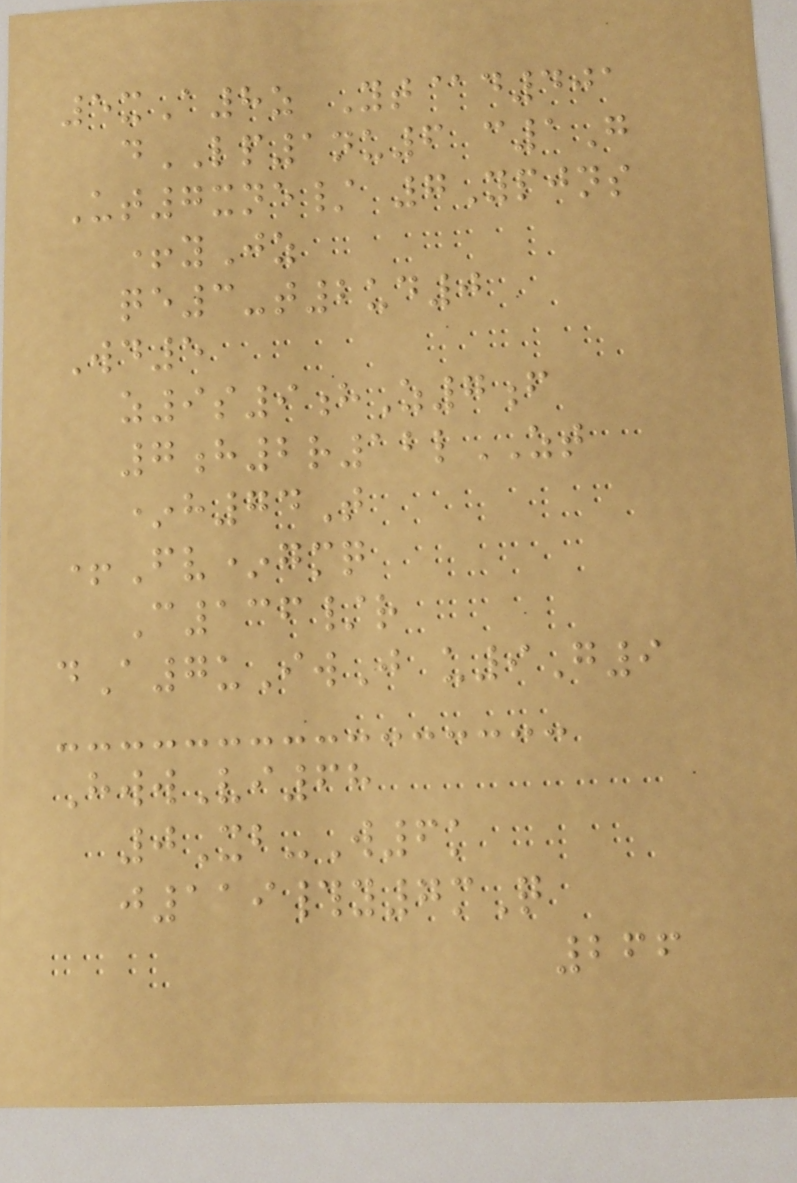5xA8z Yt@d401
dLP1nu6 c1G
Ut7xne/ 7Ypjns
+yJz
qe3-t2ud0
Wd5
z9s9hZ7f
7h2r12lZT
*h74T
+Fv*gmq
C136/r
dA7uIwJ u9G9
HwwVi68
0Xb-W6k
j119#y7mQ
266
